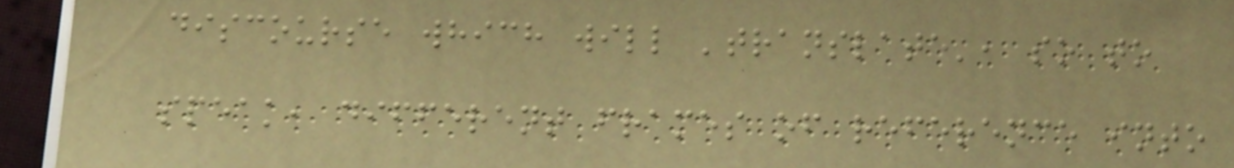discourse which will 'translate', so to
speak, different frames of reference into
